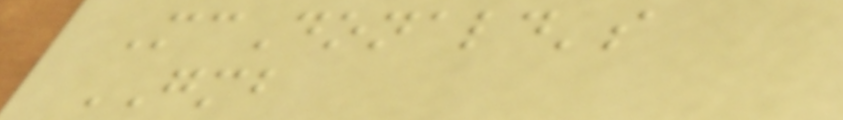McDonald's
GMB
